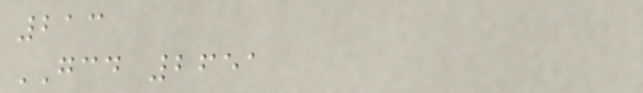213
GCD 2651
